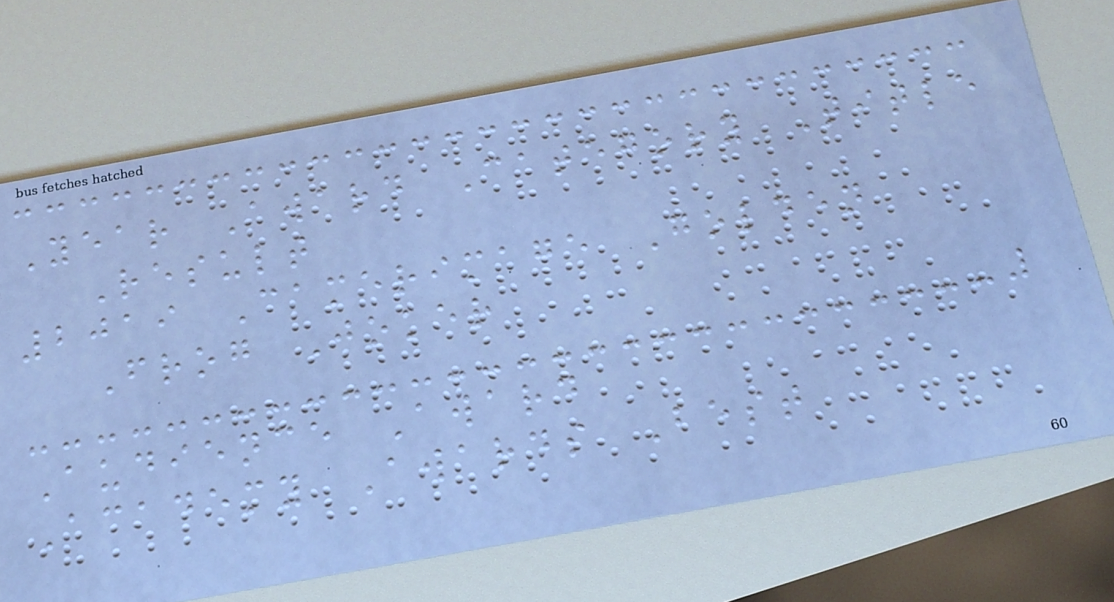Year Award Category Title
Result
2019 Camerimage Golden
Frog Joker
Audience Award
Academy Awards Best
